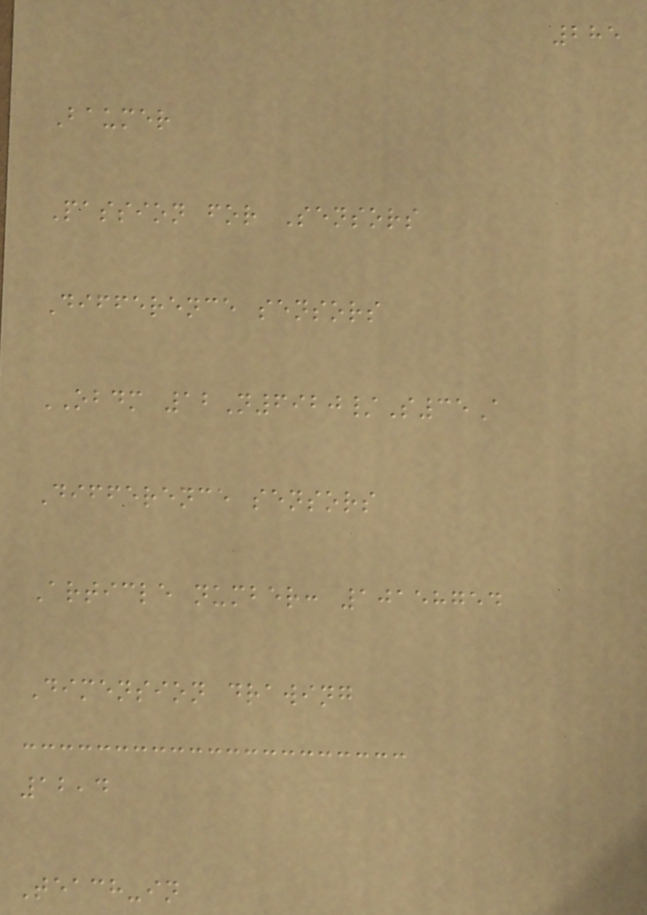285
Baumer
Passion for Sensors
Difference sensors
OBDM 12N6920/S35A
Difference sensors
Article number: 10158754
Dimension drawing
12,4
Teach-in
